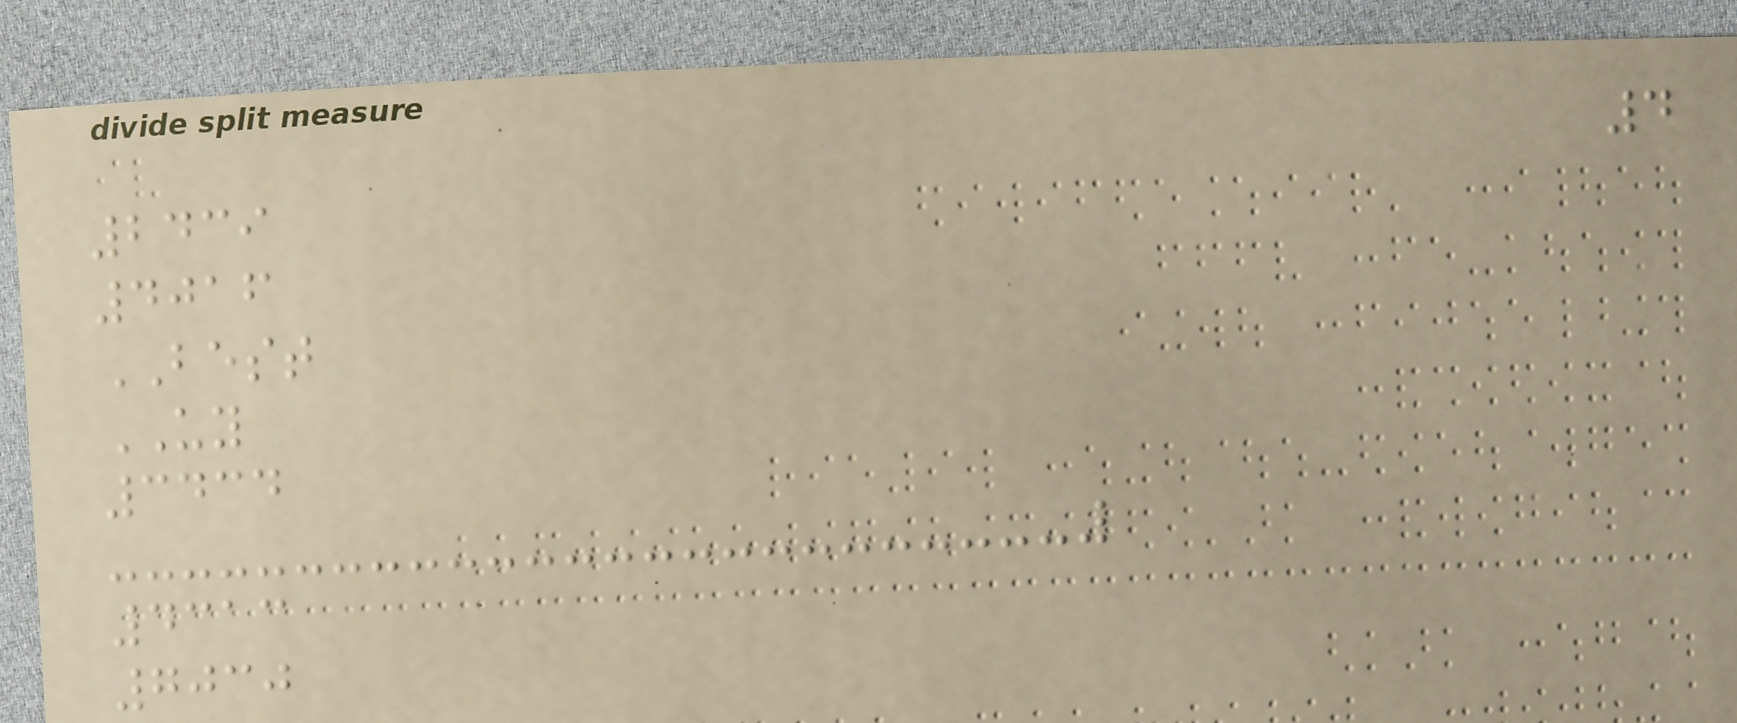4
2439
4016
BEST
UY
3434
4313
7030
